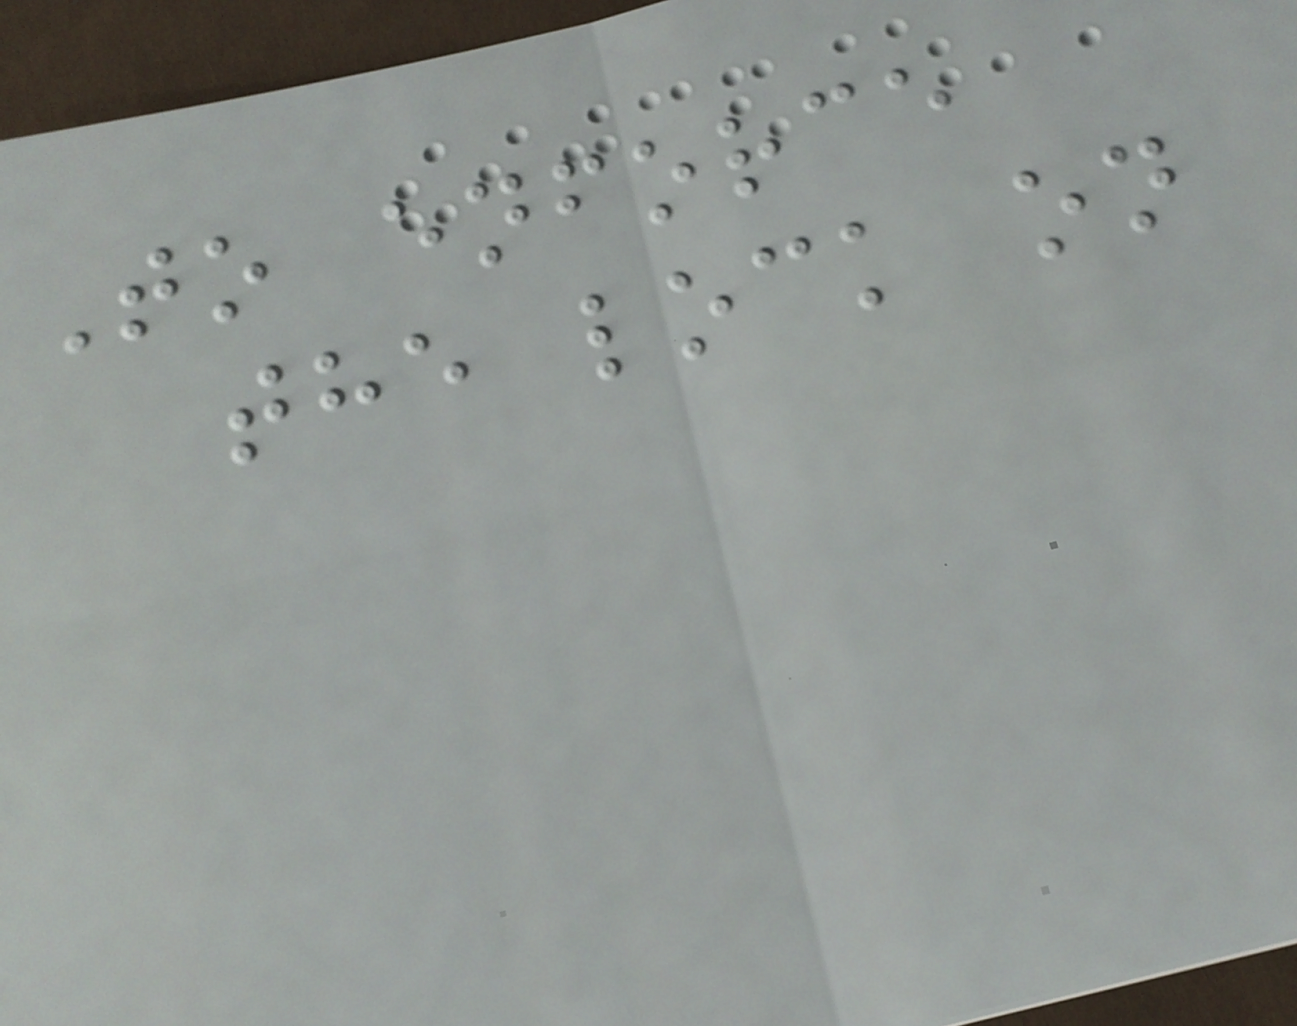To enforce
the lock on
